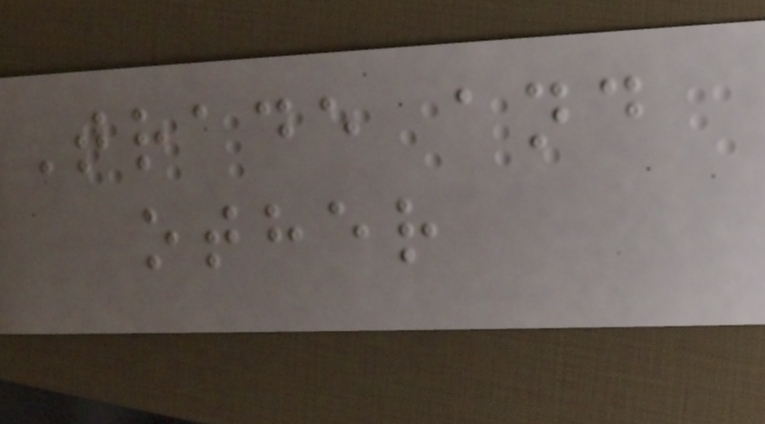Trade and
other
